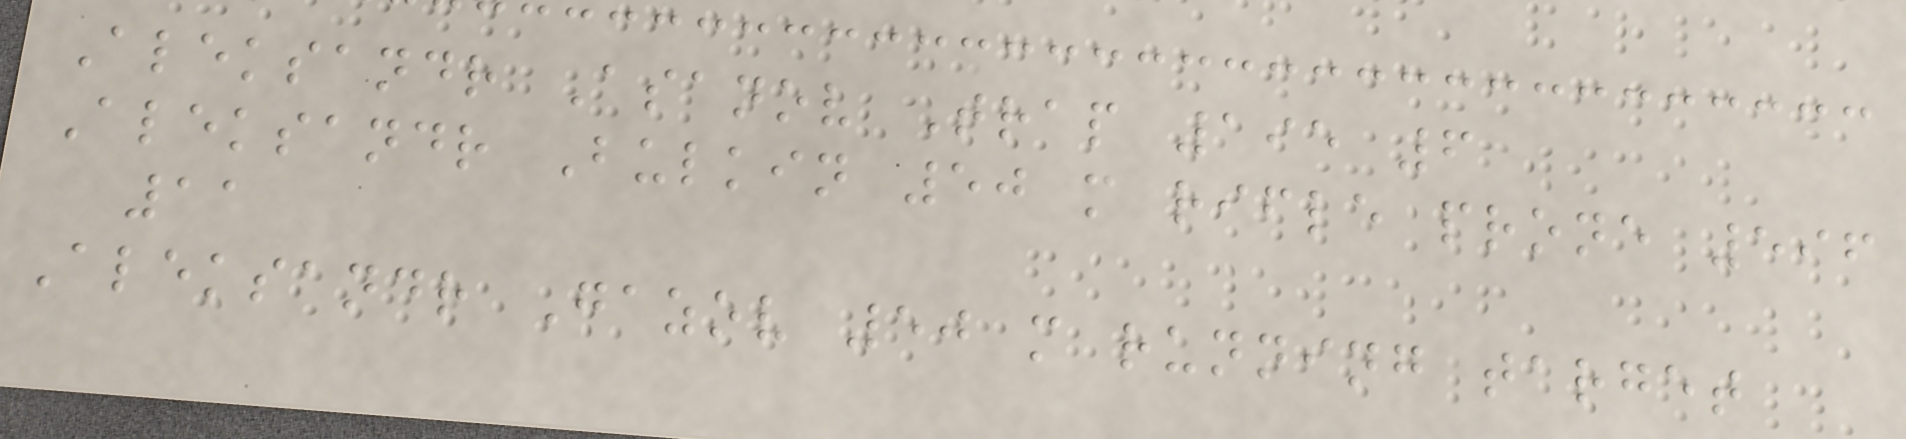Aleksandr Asanov Trap 195 6
Aleksandr Bulkin 50 m rifle prone 596
11
Aleksandr Gazov 50 m running target
